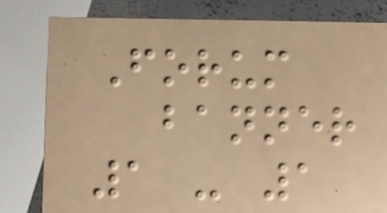Forum
banner
1 - 1
